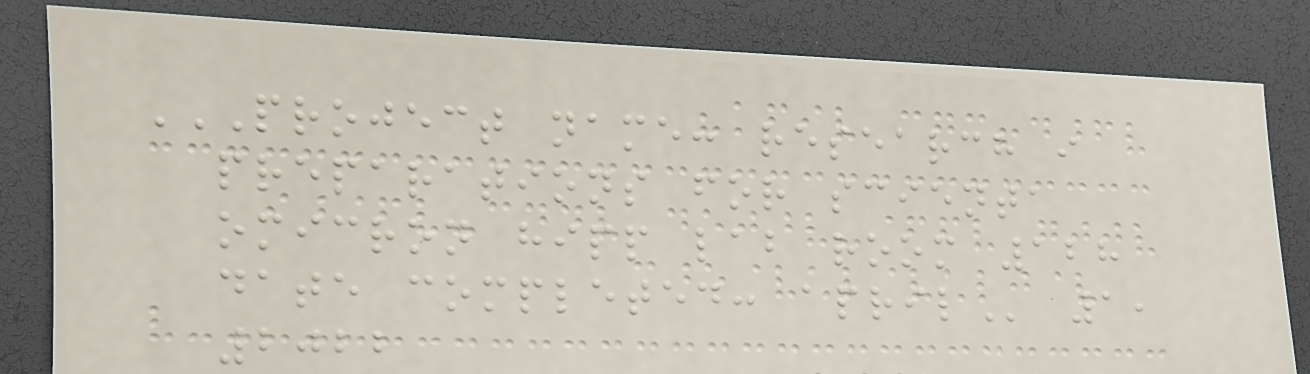PROJECT NAME: RESEARCH I
PREPARATIONS FOR SCIENTA
OMICRON HIPP LAB ROOM 128
DATE COMPLETED: APRIL 1,
2022
